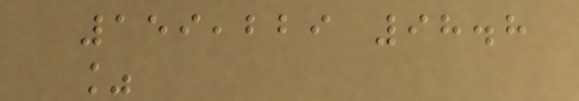159,229 98.8
%
